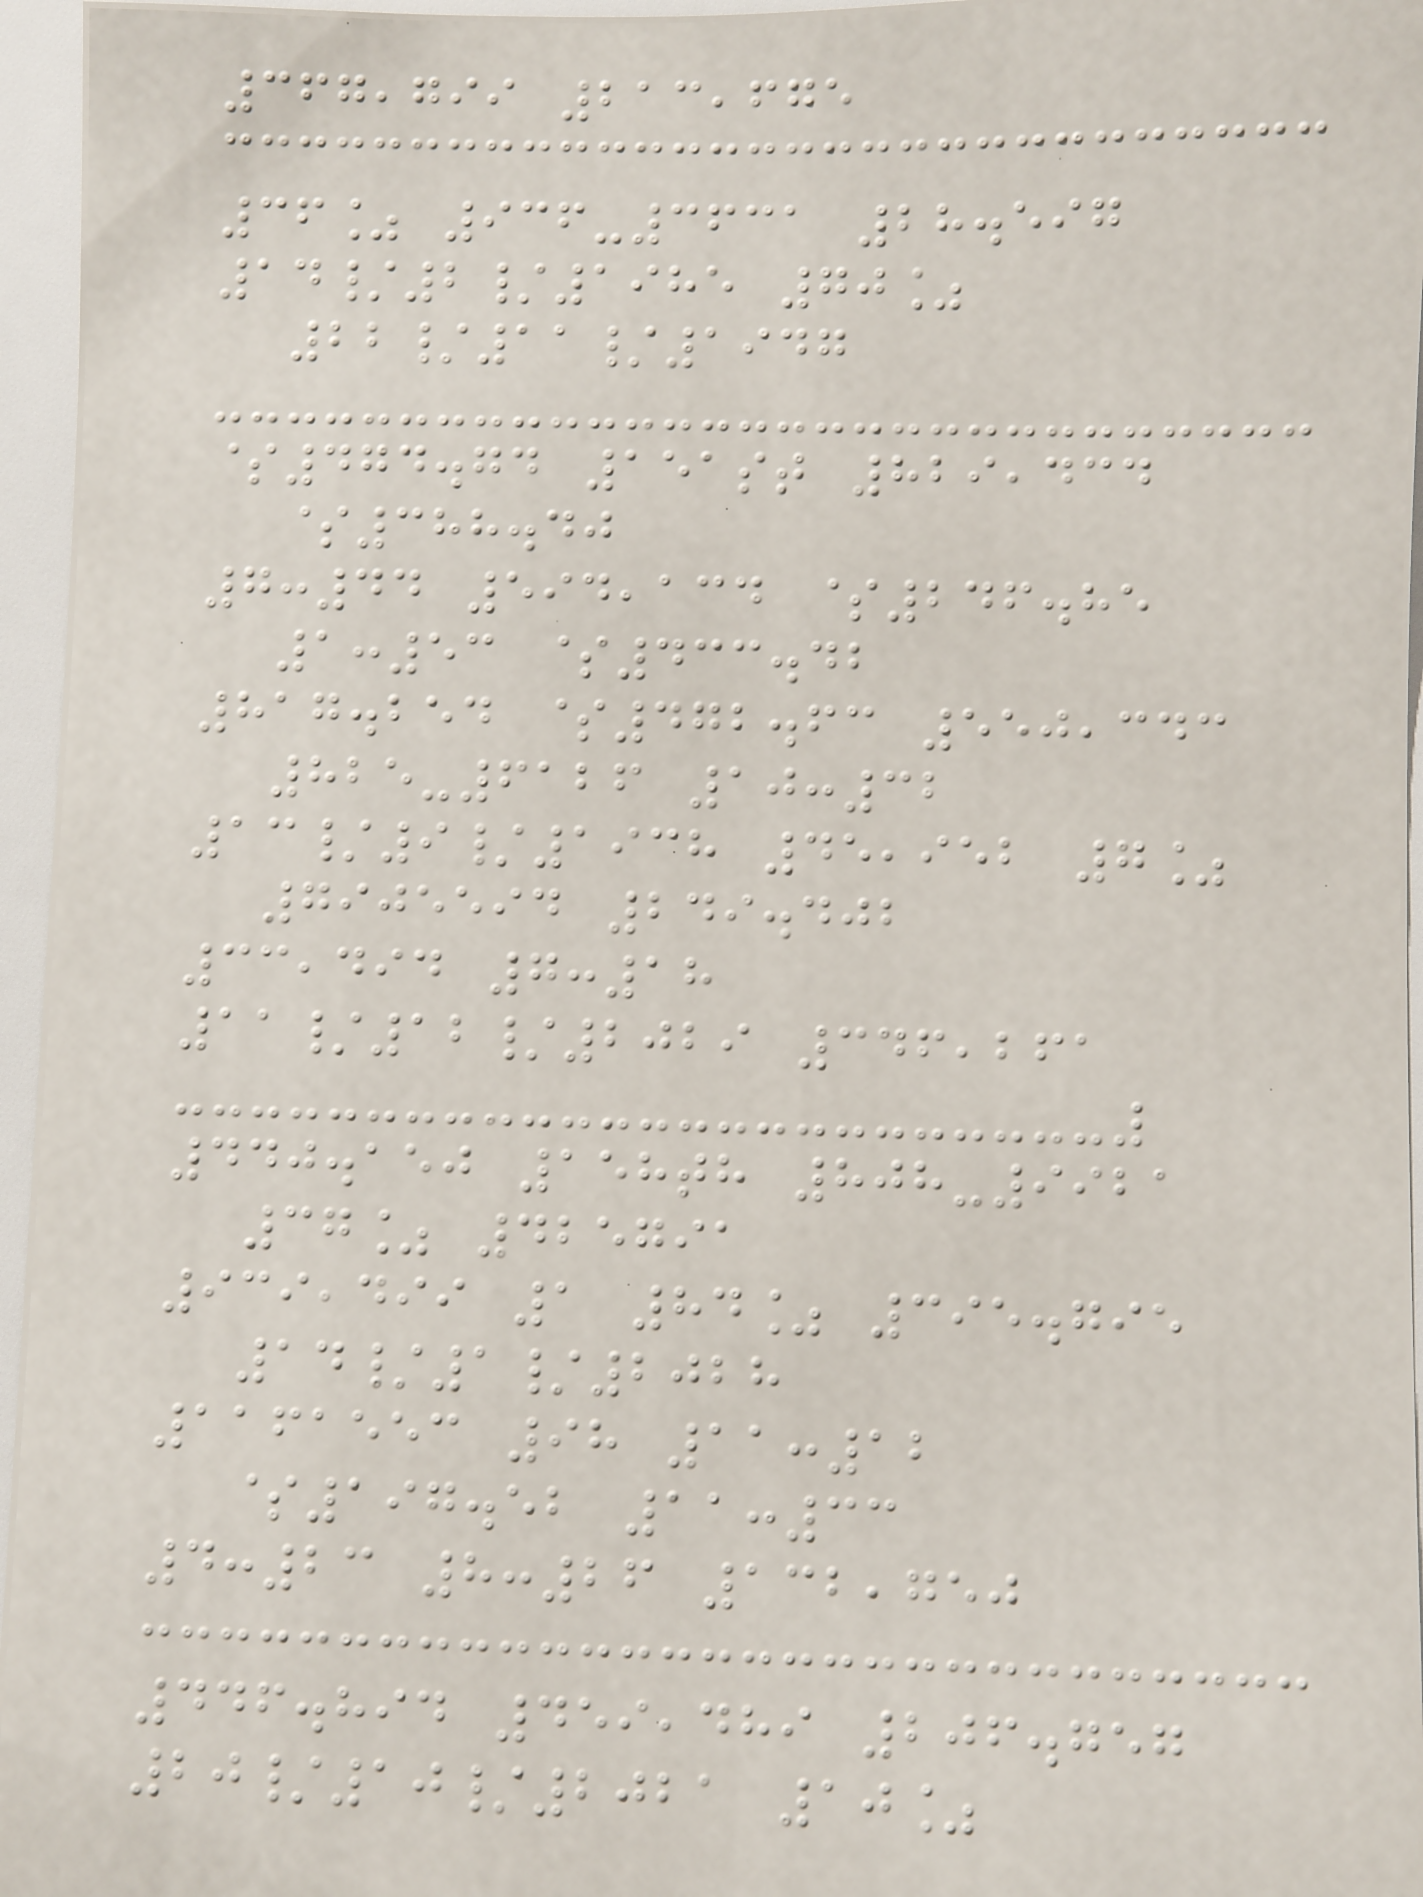367,799 213,675
36% 936-3631 28.597
14/2/1985 70%
22/11/1947
$474.74 151st 829,434
$388.40
7:44 594,134 $246.85
1:53 $433.42
817.254 $472.63 550,343
825-6126 10:32
13/9/1938 45,952 7%
7905594 249.402
33,494 7:18
11/12/2029 346,261
440.150 158th 808-9921
37% 425791
939,499 1 84% 395.795
14/1/2028
1161553 98 11:12
$197.52 11:33
4:23 8:26 132,750
446.894 459,489 206.757
20/10/2021 10%
